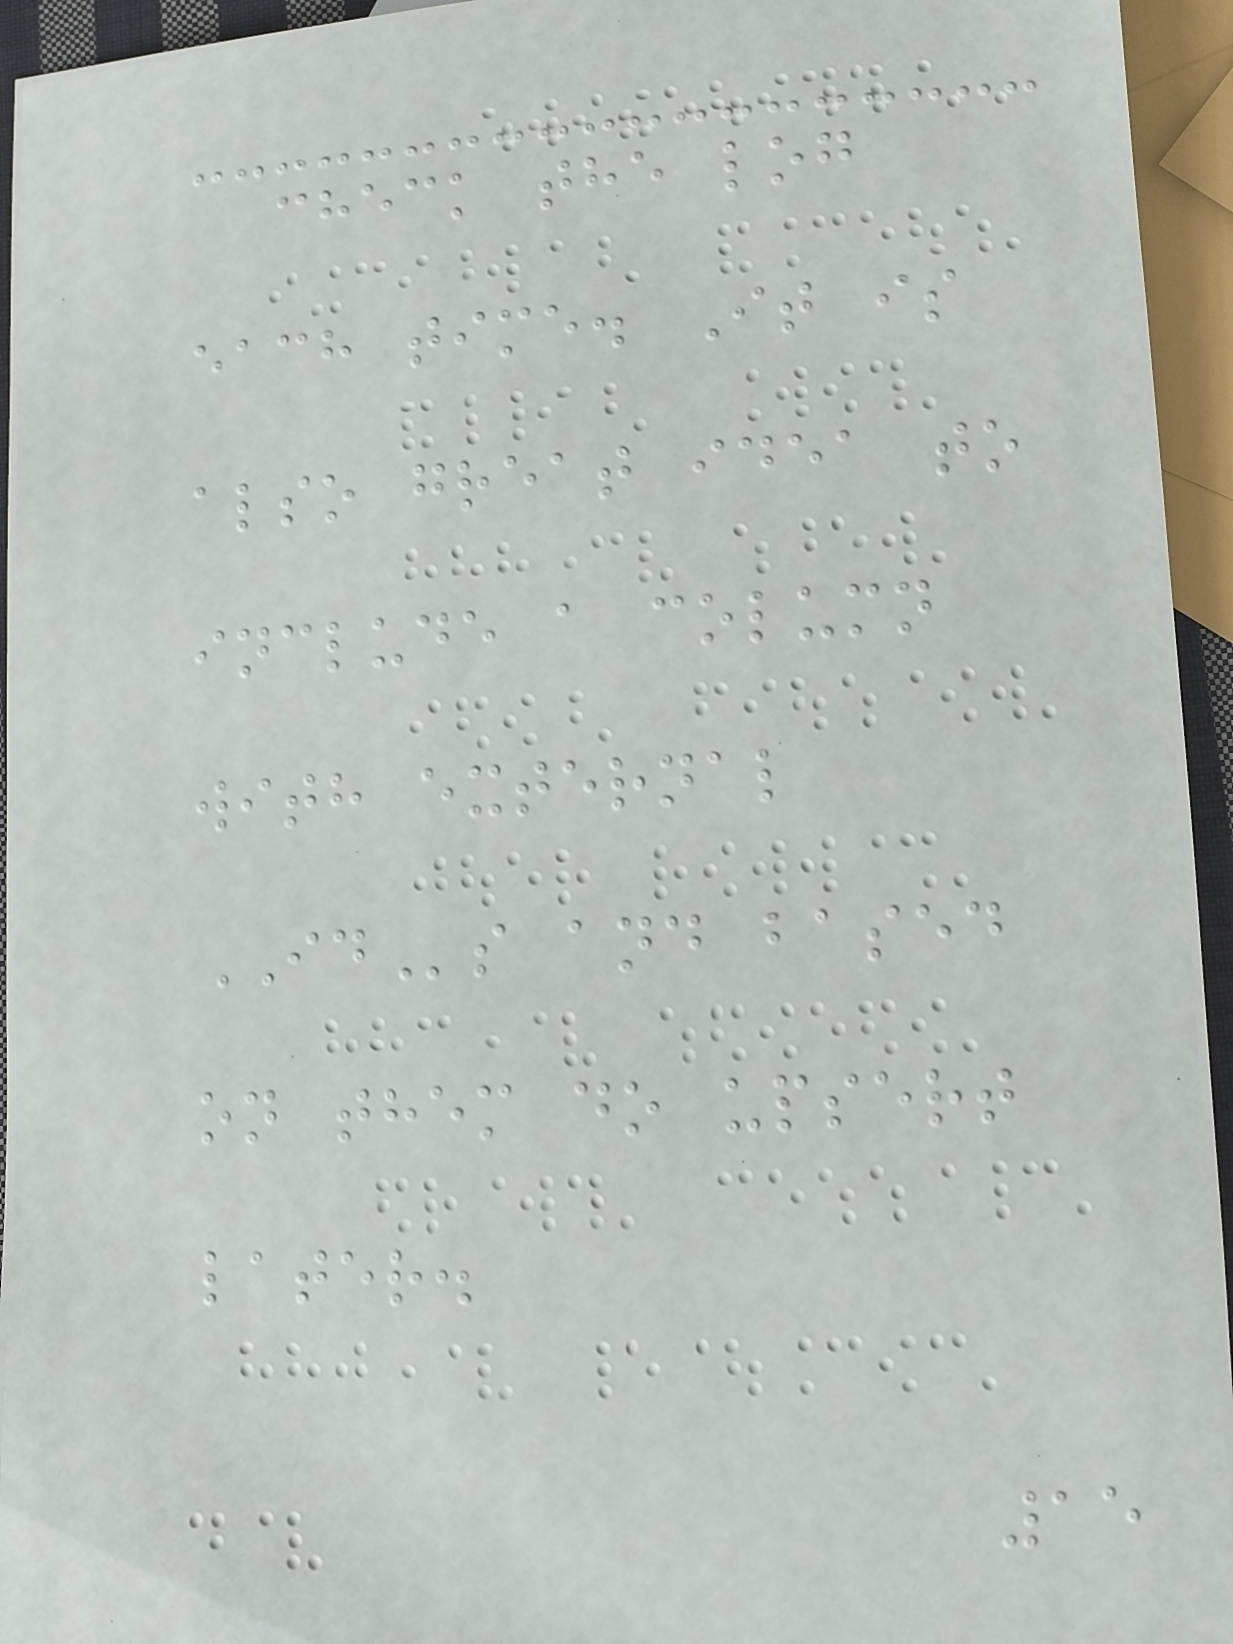check the log
each time. It is
also great idea to
include a column
with external
IDs and based
on them do upsert
later.
15
